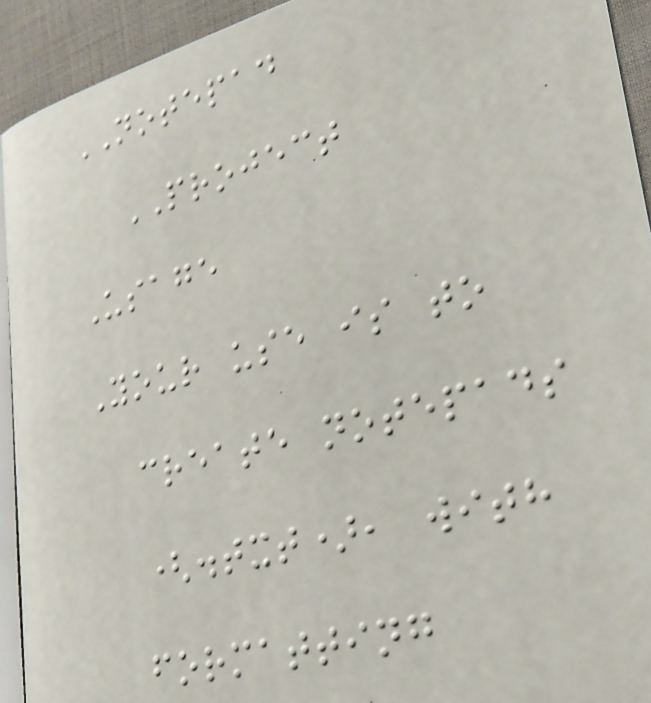NOTEPAD
PROJECT
Usage
Your use is to
create notepads
(.txt), with
formatting
